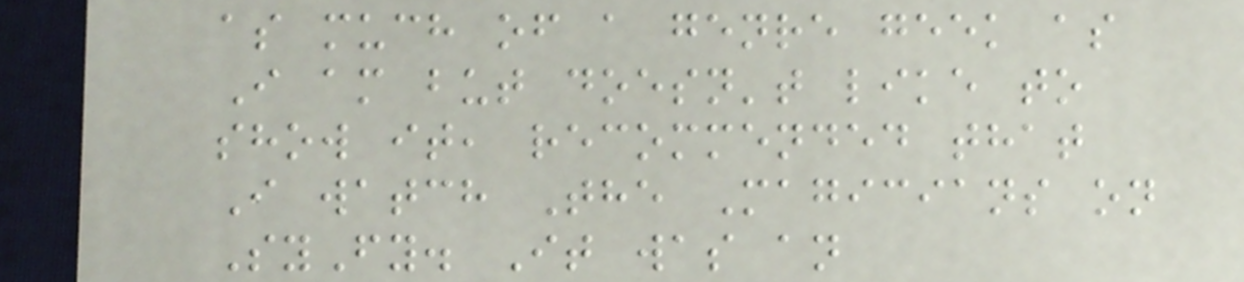as much of a genre geek as
I am but doesn't like to
show it, recommended that
I watch The Magicians on
SyFy. It was an
